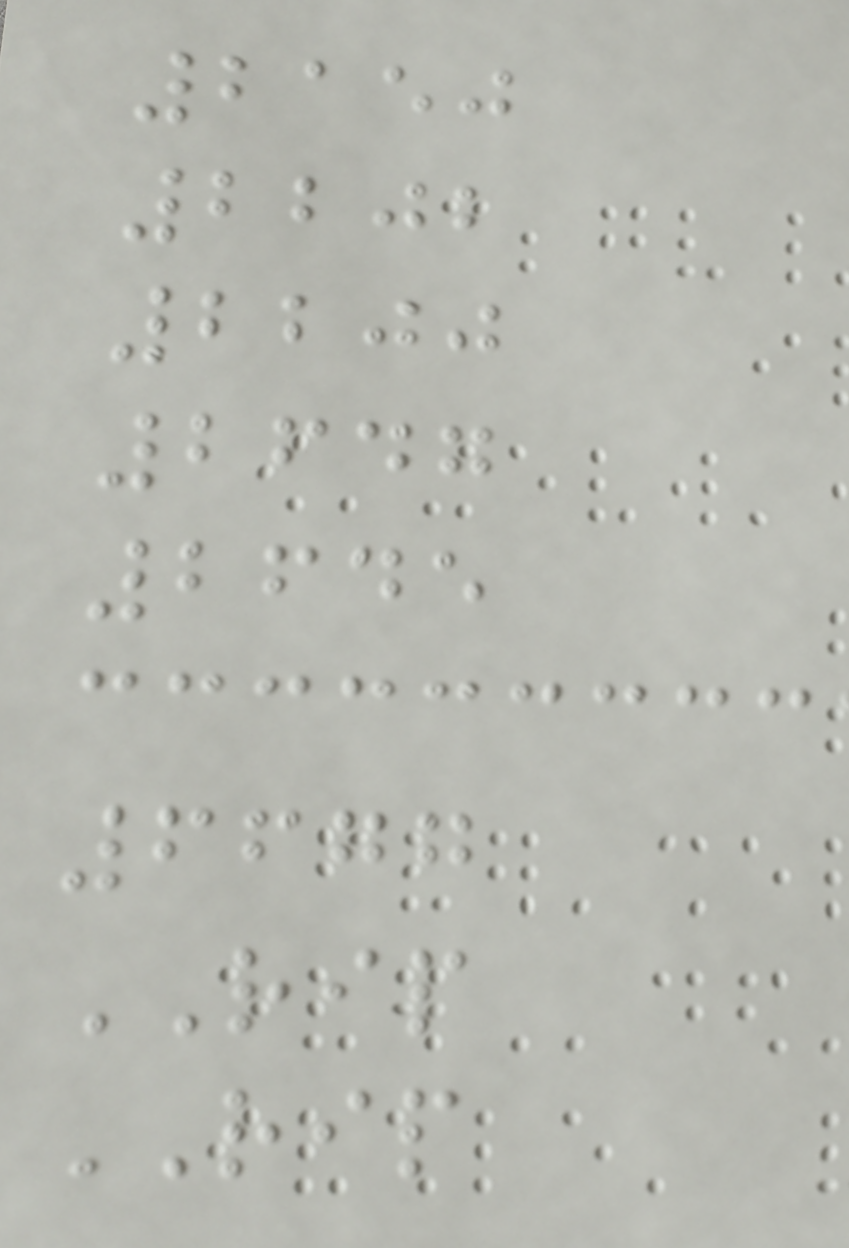2150
2202
2200
2647
2645
6677
RIP
RIP
